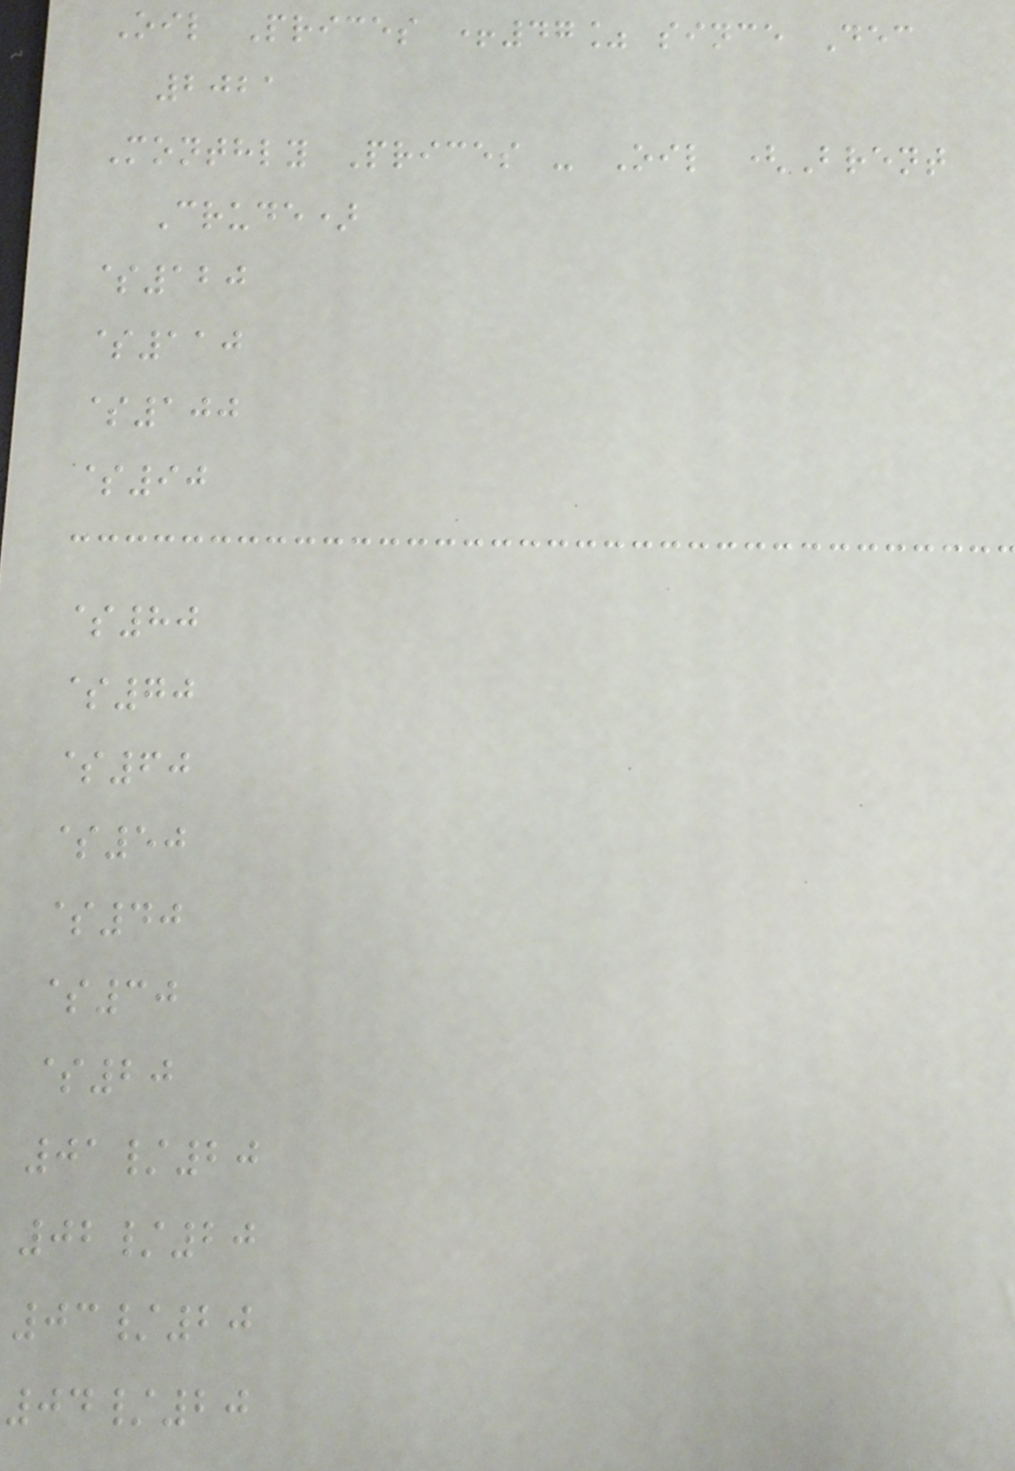Oil Prices +47% since Dec
2021
Monthly Prices - Oil (Brent
Crude)
$120
$110
$100
$90
$80
$70
$60
$50
$40
$30
$20
01/20
02/20
03/20
04/20
